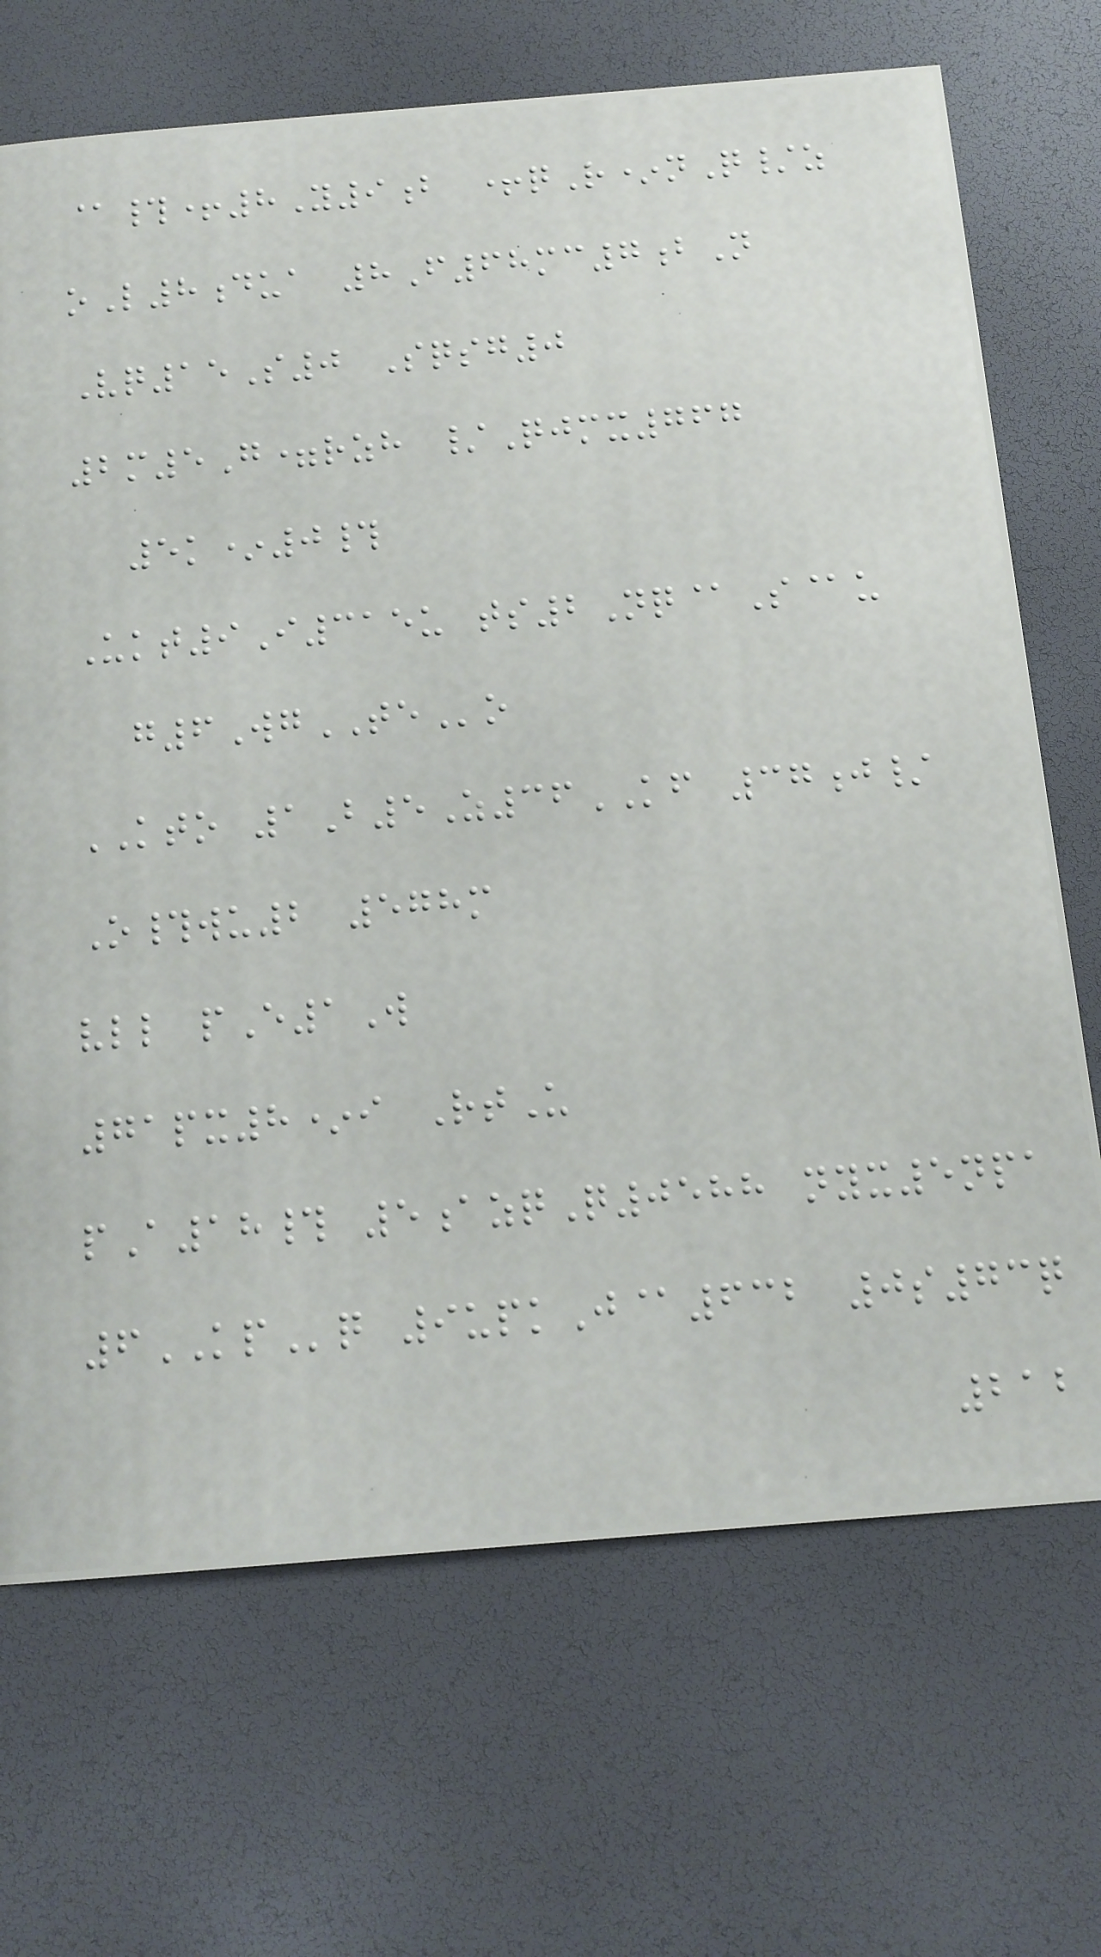@#+8Y9b +qR*nQ/z
oL8dua 8F68mc7bN
Vq15S0 Sqsg0
2m5G=rzh /Qjmx767
5k*0#
Ukt9I315u ts2Nq@S@u
g6WgTEo
KTO 1B5Z36KF 37j/
O#wu2 578m
vll pE1W
71px8*i RtU
pA18# 5azqQ0588 nyx5npa
6KPq 9upkJ@632 0s73q
212
